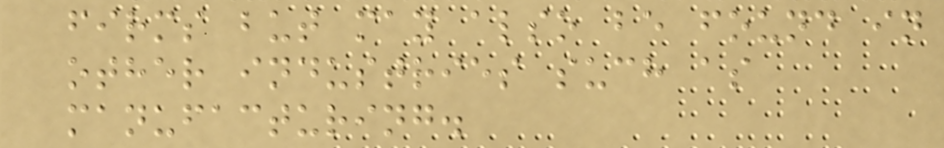firms but may also be found in
other industries such as
manufacturing.
